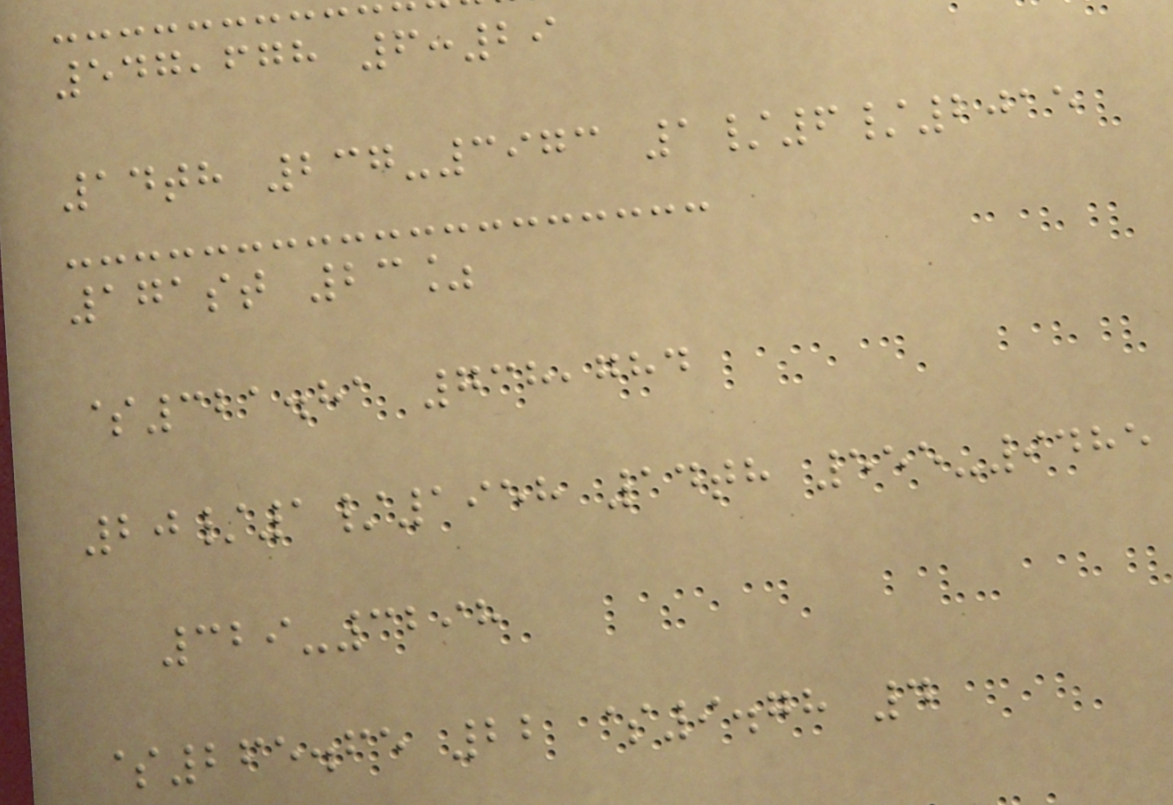547,678 6:29
14th 237-3973 1/6/2015
171st 23%
$321.81 738,784
20/1/1958 14th 555-9485
329-3298
$265.65 22 $9.78 4
